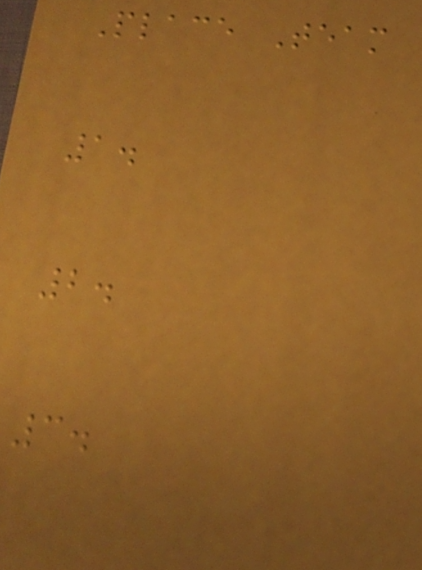Place Team
1.
2.
3.
